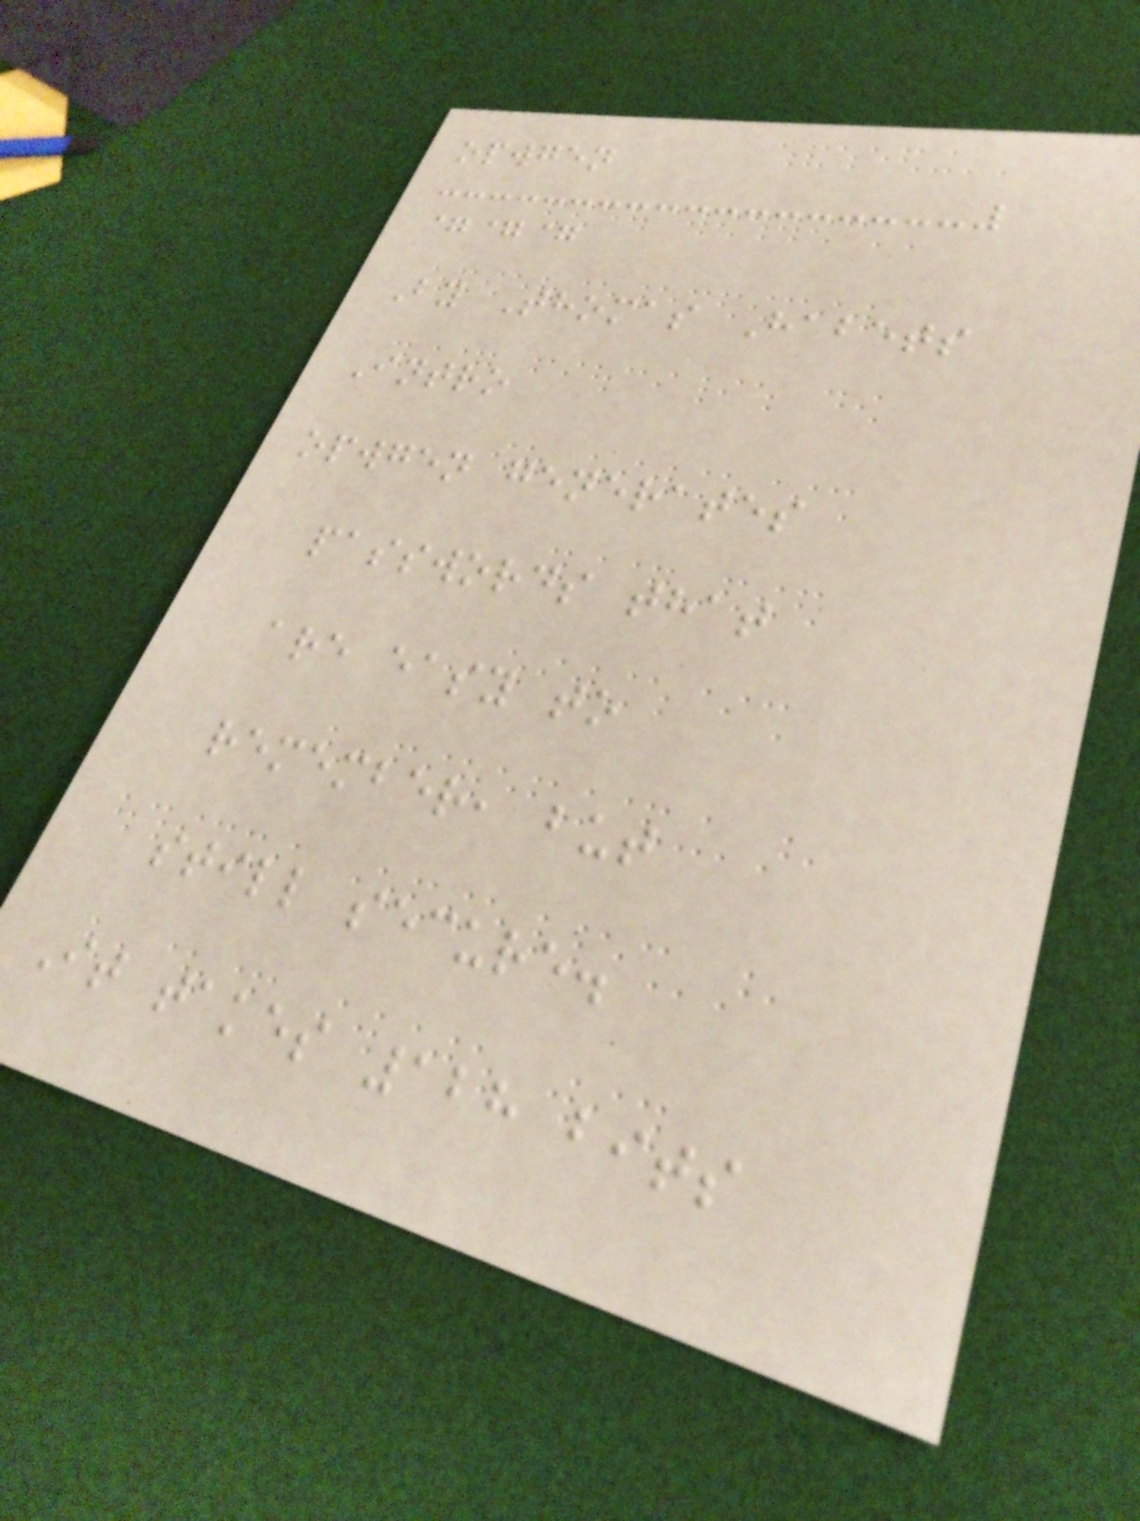opwgen
===
By Thomas Habets
Intro
opwgen generates
passwords that
are easy to
remember, but
still secure.
It takes 128 bits
